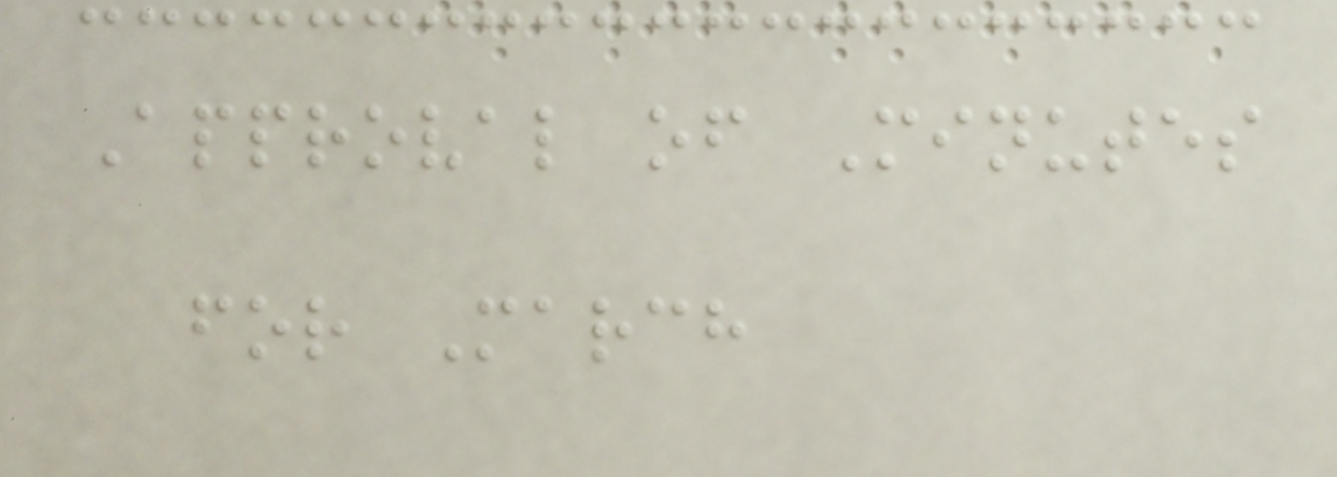Approval of Minutes
for March
